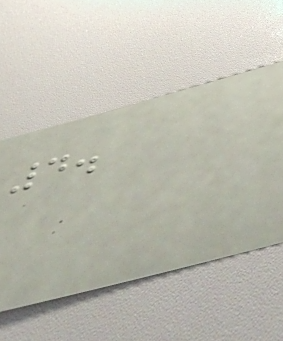4.
